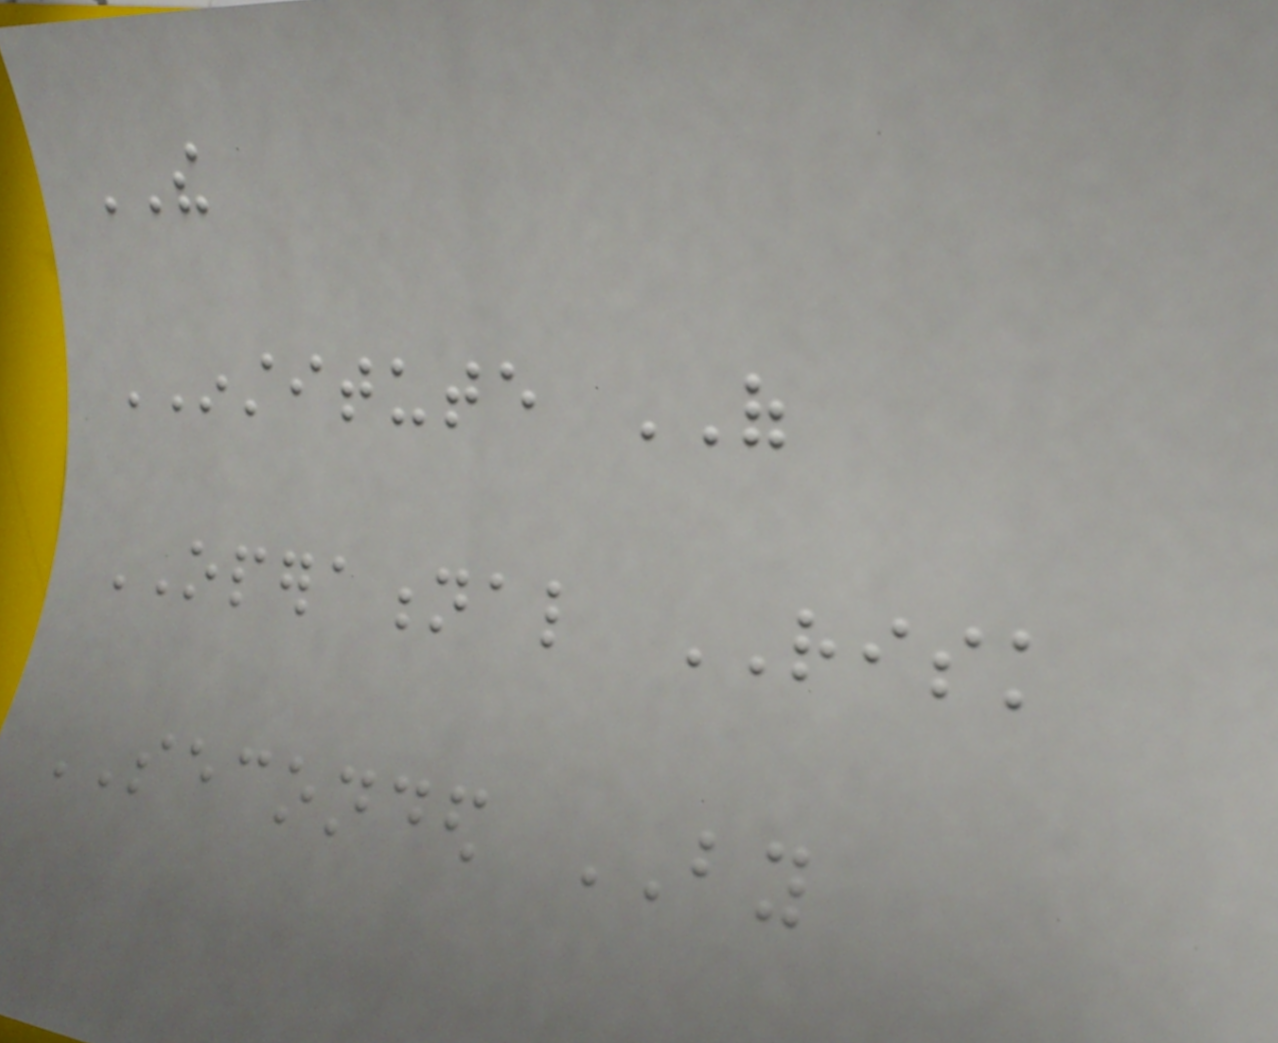THE
INSTITUTE OF
OPERATIONAL RISK
SECONDED BY
